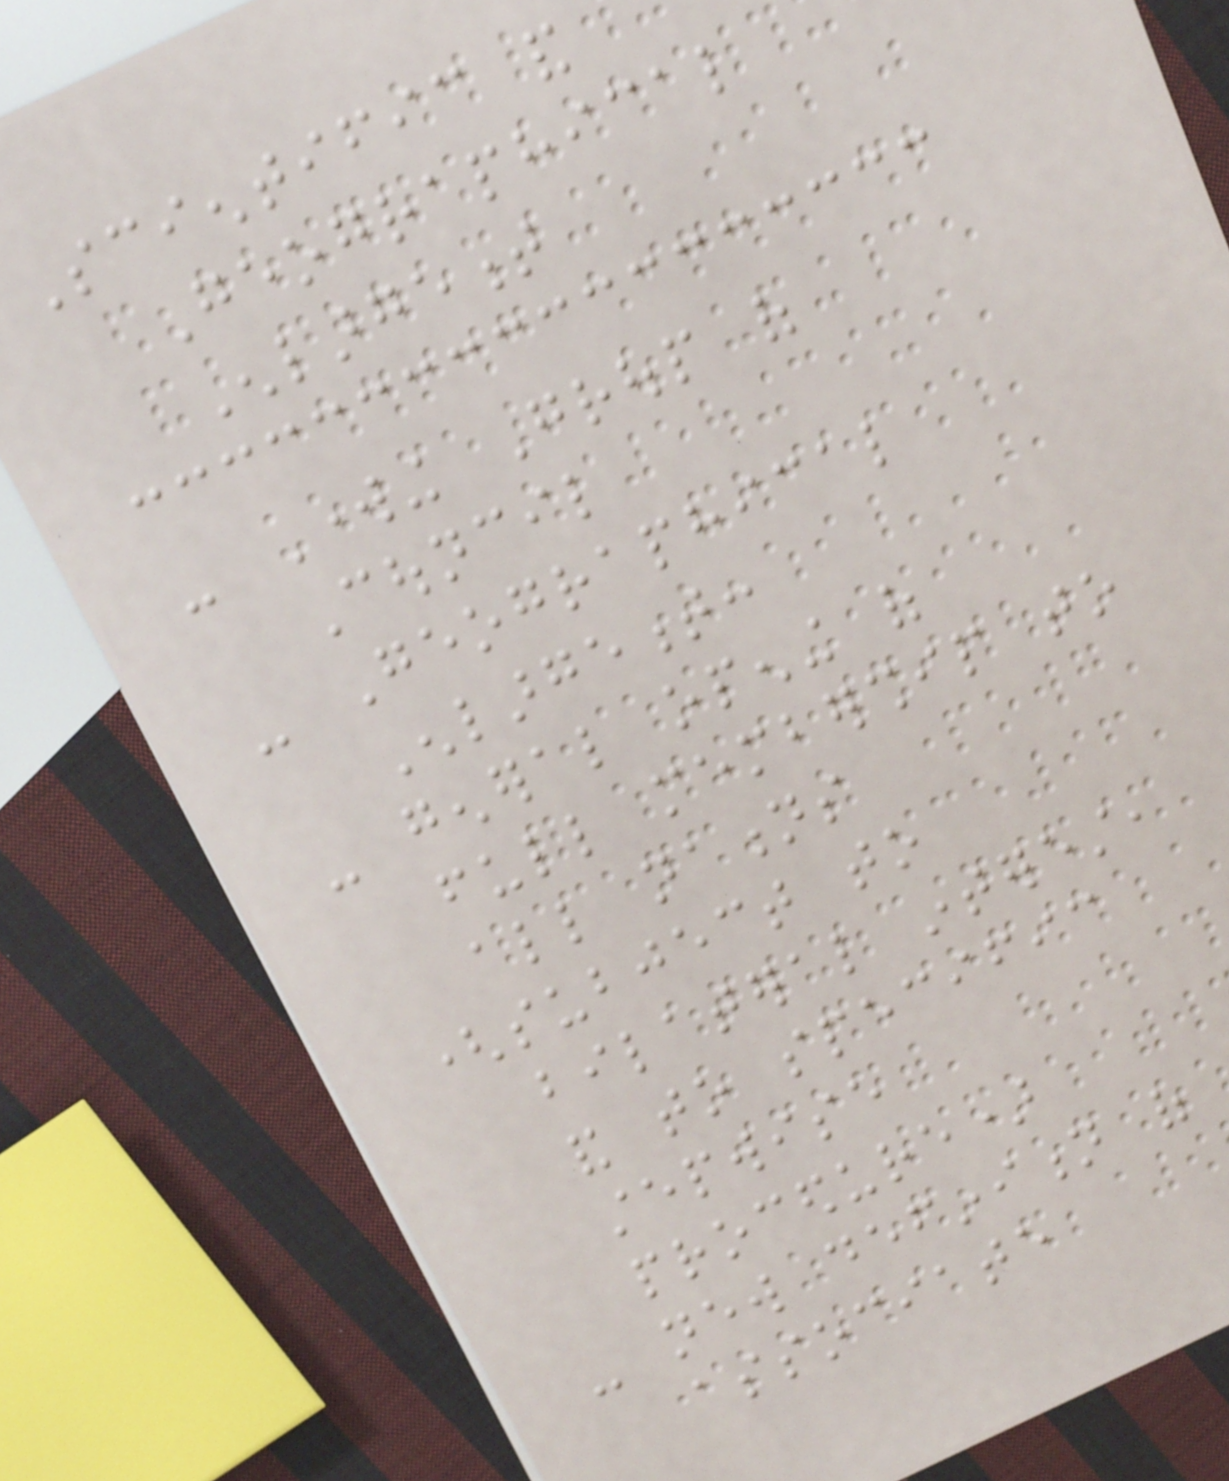Scientific and
Geographical
Enlargement
- Working Group of
Council
- Geographical
Enlargement:
- general opening of
full membership to
all nations
(subject to
bilateral interest,
and to specific
stepwise
procedure)
- new definition of
associate
